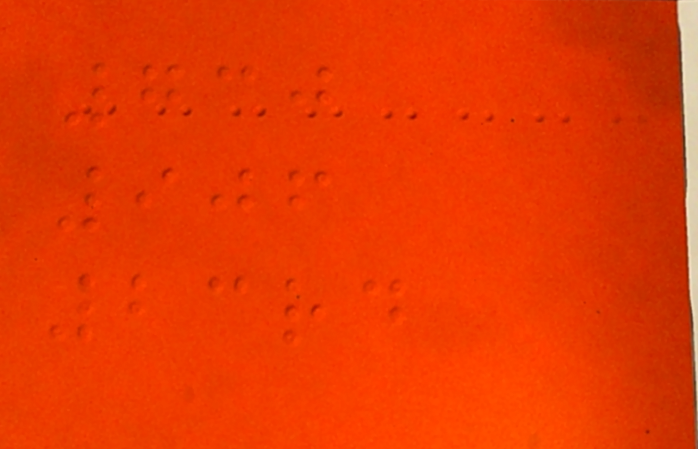730
906
23rd
